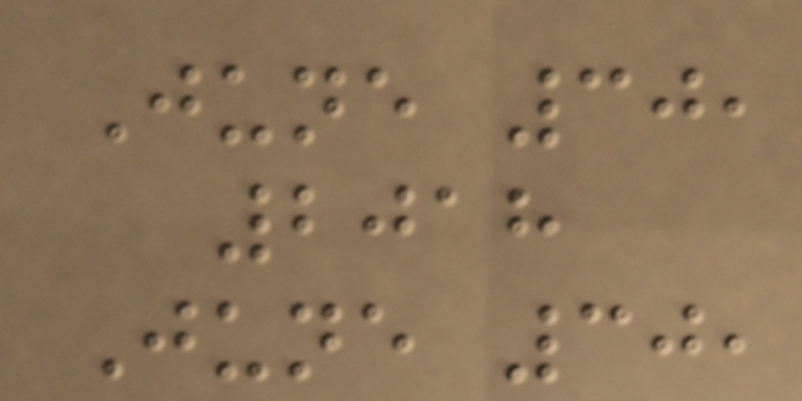June 30,
2018
June 30,
